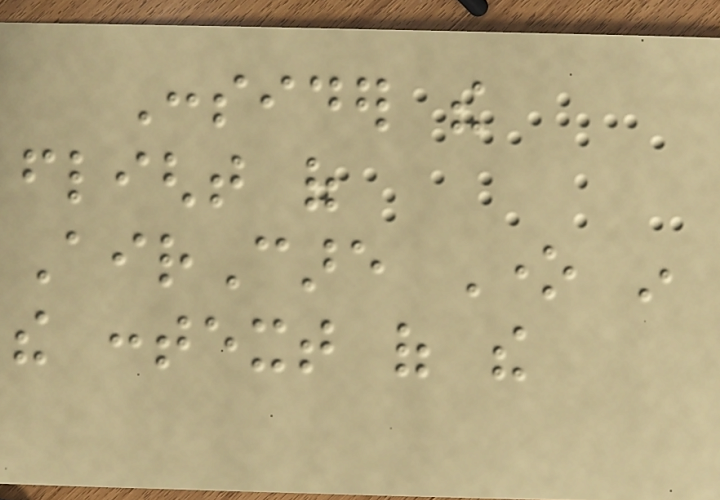Consider the
flight of
AirCare One in
the context of the
